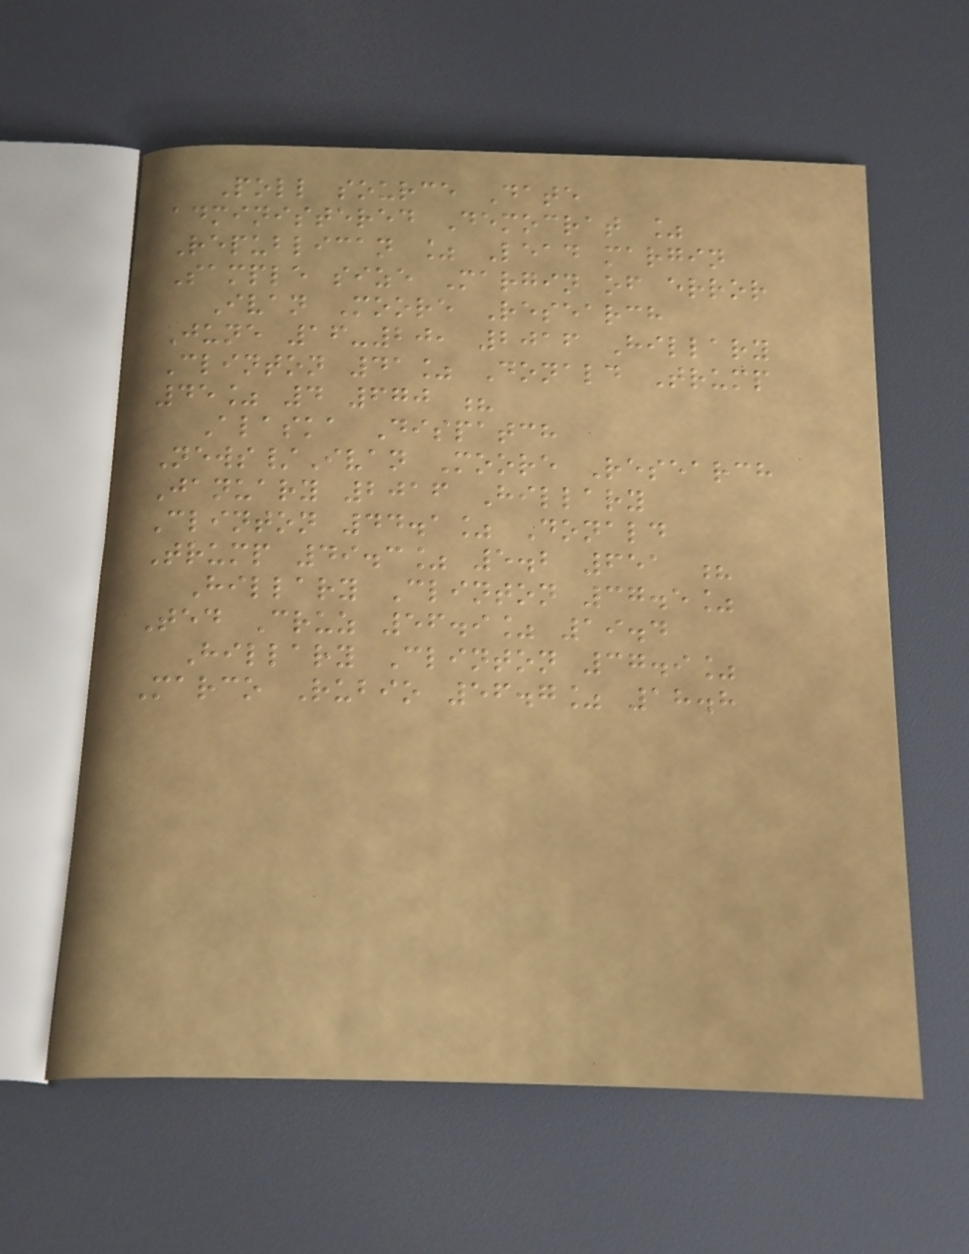Poll source Date
administered Democrat %
Republican % Lead margin
Sample size Margin of error
Ivan Moore Research
June 16-20, 2016 Hillary
Clinton 41% Donald Trump
45% 4 670 ?
Alaska Dispatch
News/Ivan Moore Research
January 2016 Hillary
Clinton 44.1% Donald
Trump 49.3% 5.2 651 ?
Hillary Clinton 37.5%
Ted Cruz 56.9% 19.4
Hillary Clinton 37.9%
Marco Rubio 56.7% 18.8
